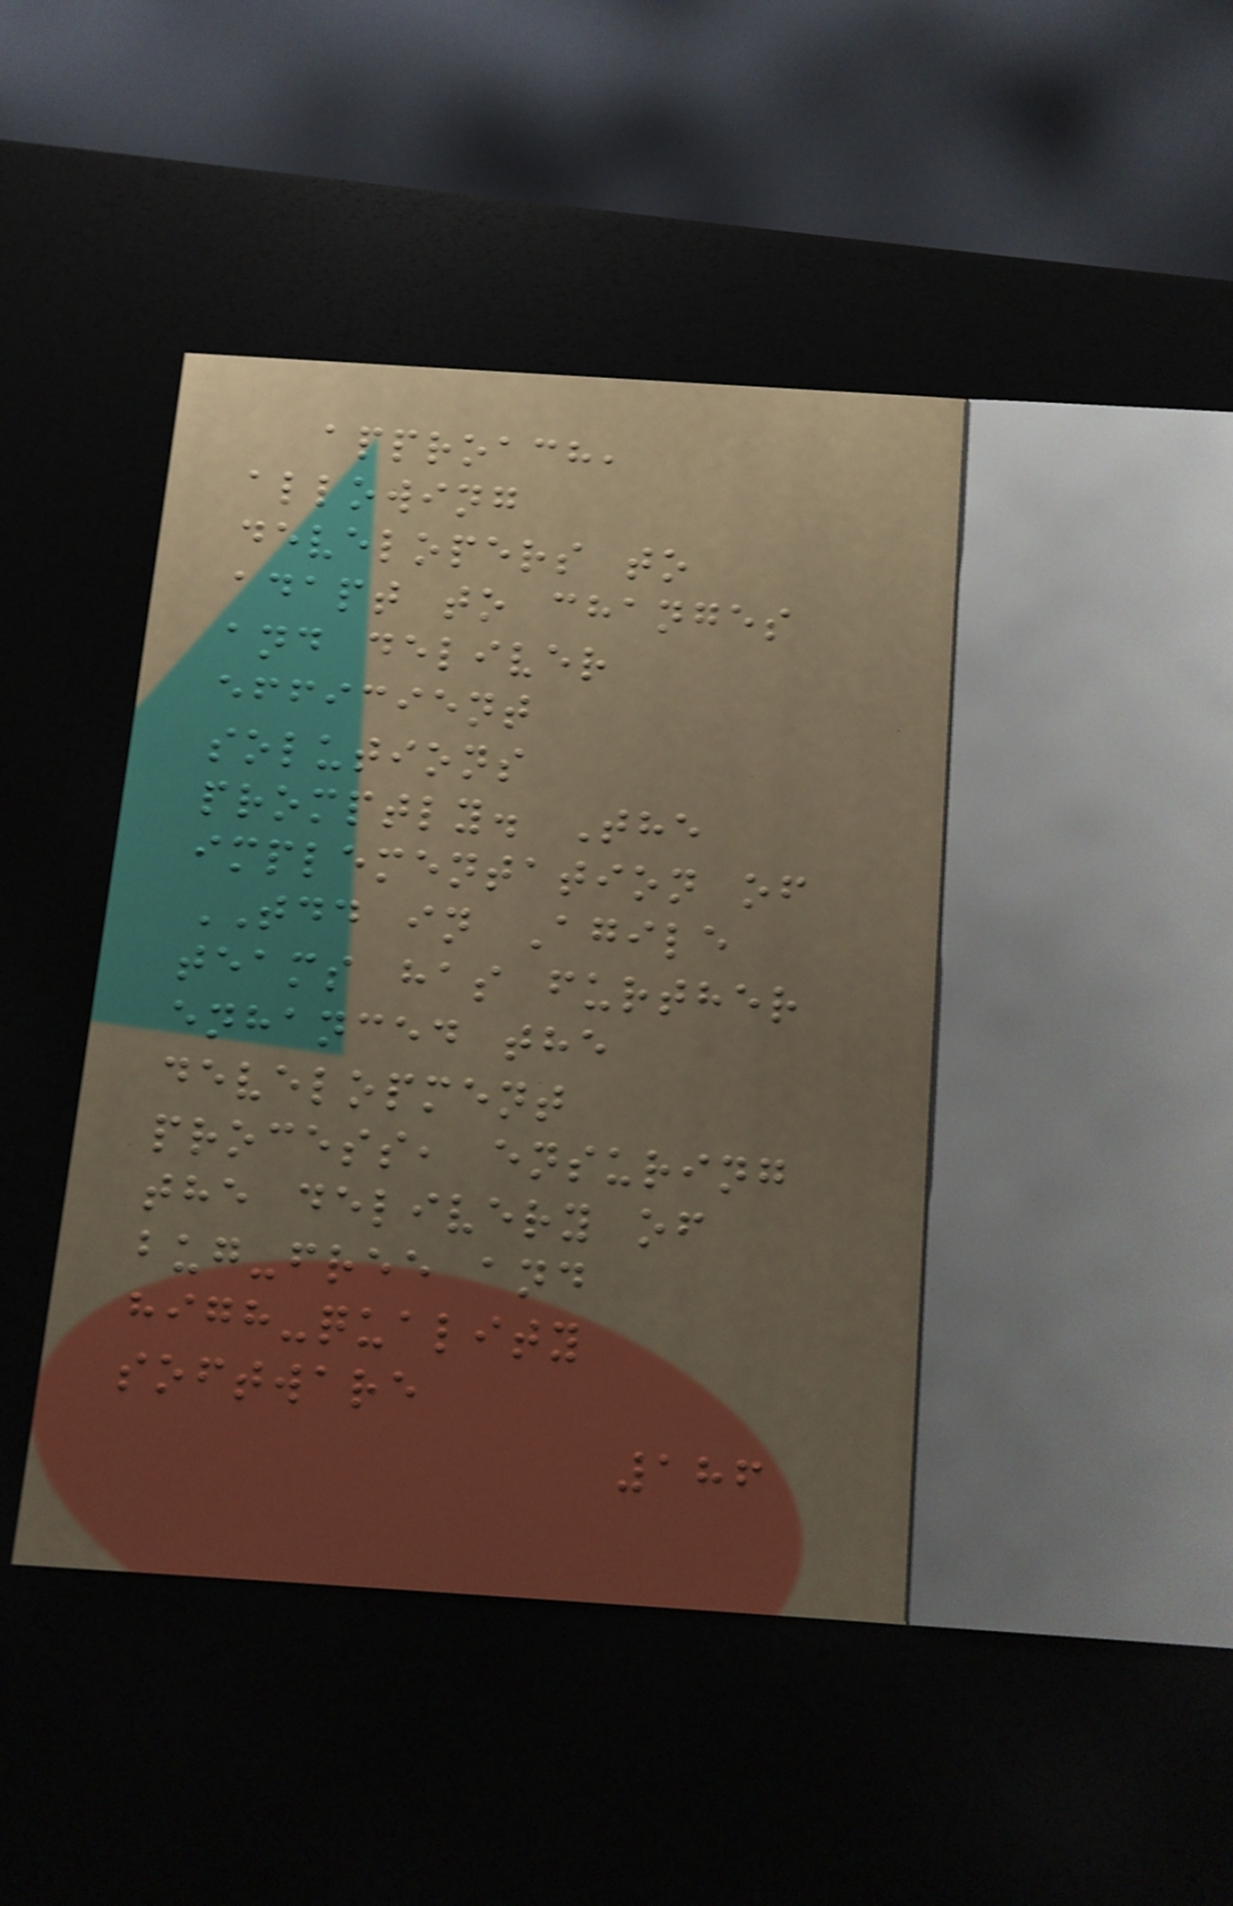approach,
allowing
developers to
adapt to changes
and deliver
efficient
solutions
promptly. The
implementation of
TDD in Agile
teams has further
enhanced the
development
process, ensuring
the delivery of
bug-free and
high-quality
software
186
